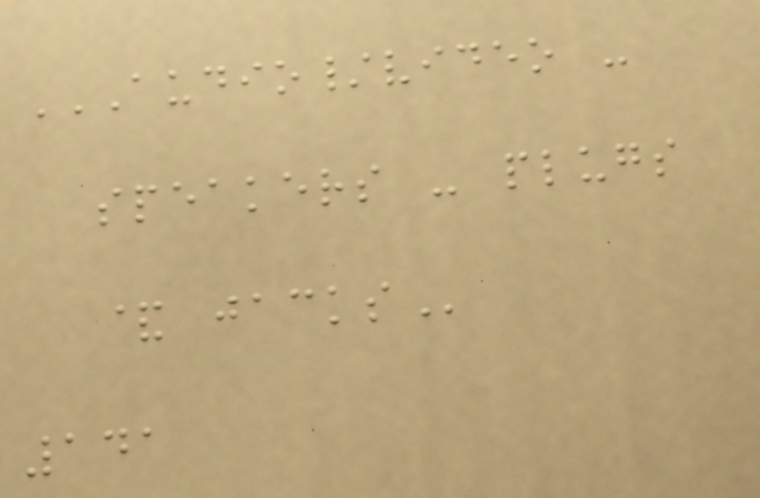AUDIO/VIDEO -
SPEAKERS - PLUGS
& JACKS
141
